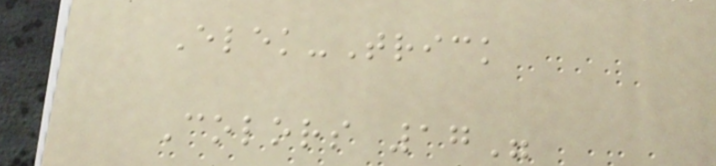Elek-Trick
Colors 17"
